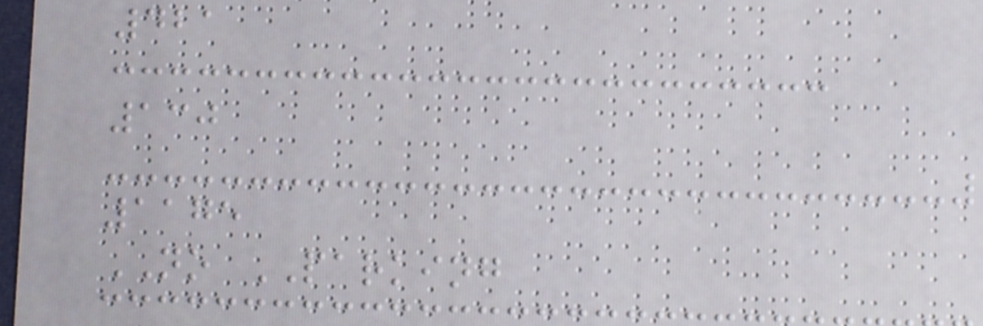421
130
1175
NO PARKING
